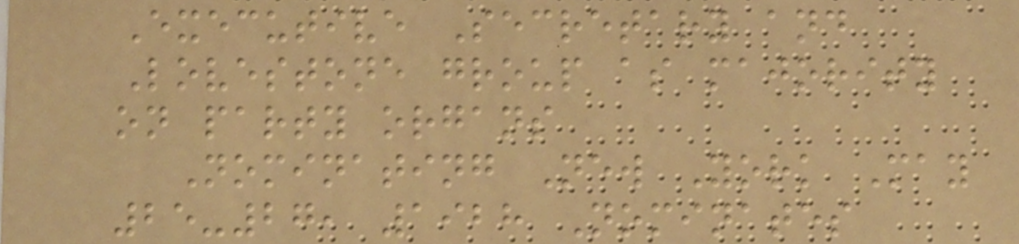Executive Secretary and
Lovestone group as majority
on party organs
Nominating New York May
25-27, 1928 Nominates
